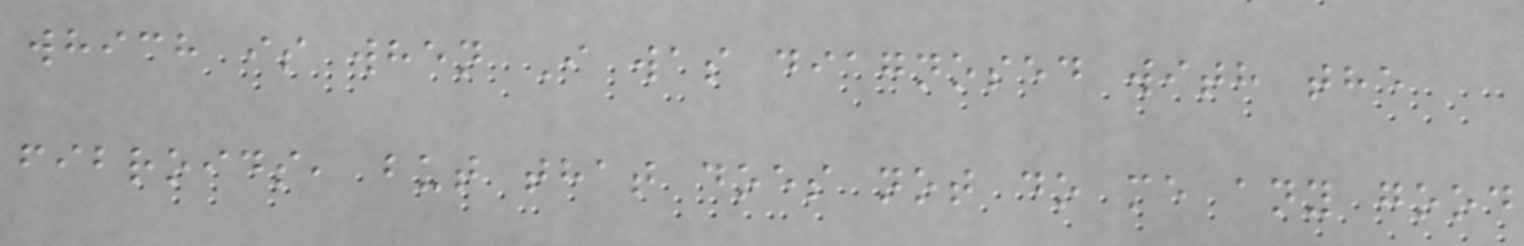which is when I was diagnosed with the
fibroids, but that does not do me any good
